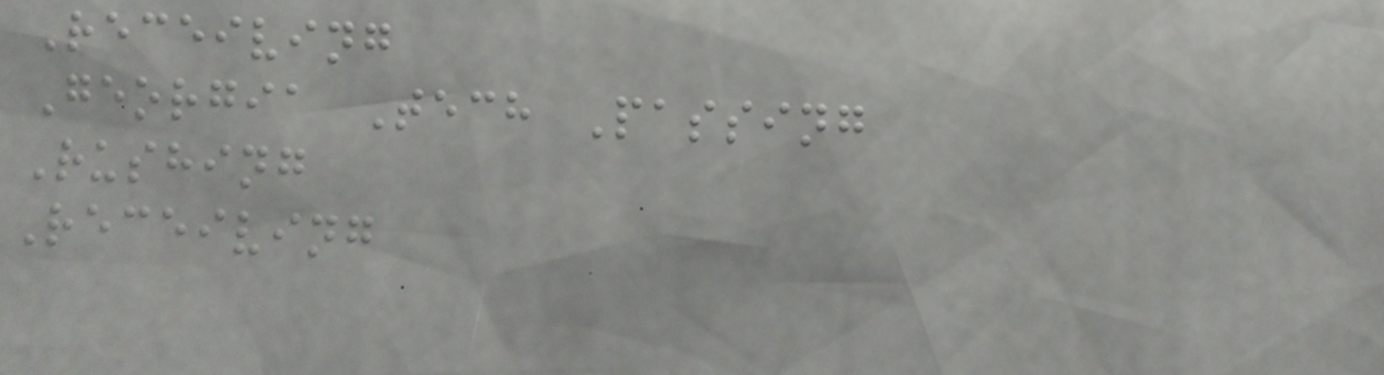Receiving
Georgia Tech Passing
Rushing
Receiving
